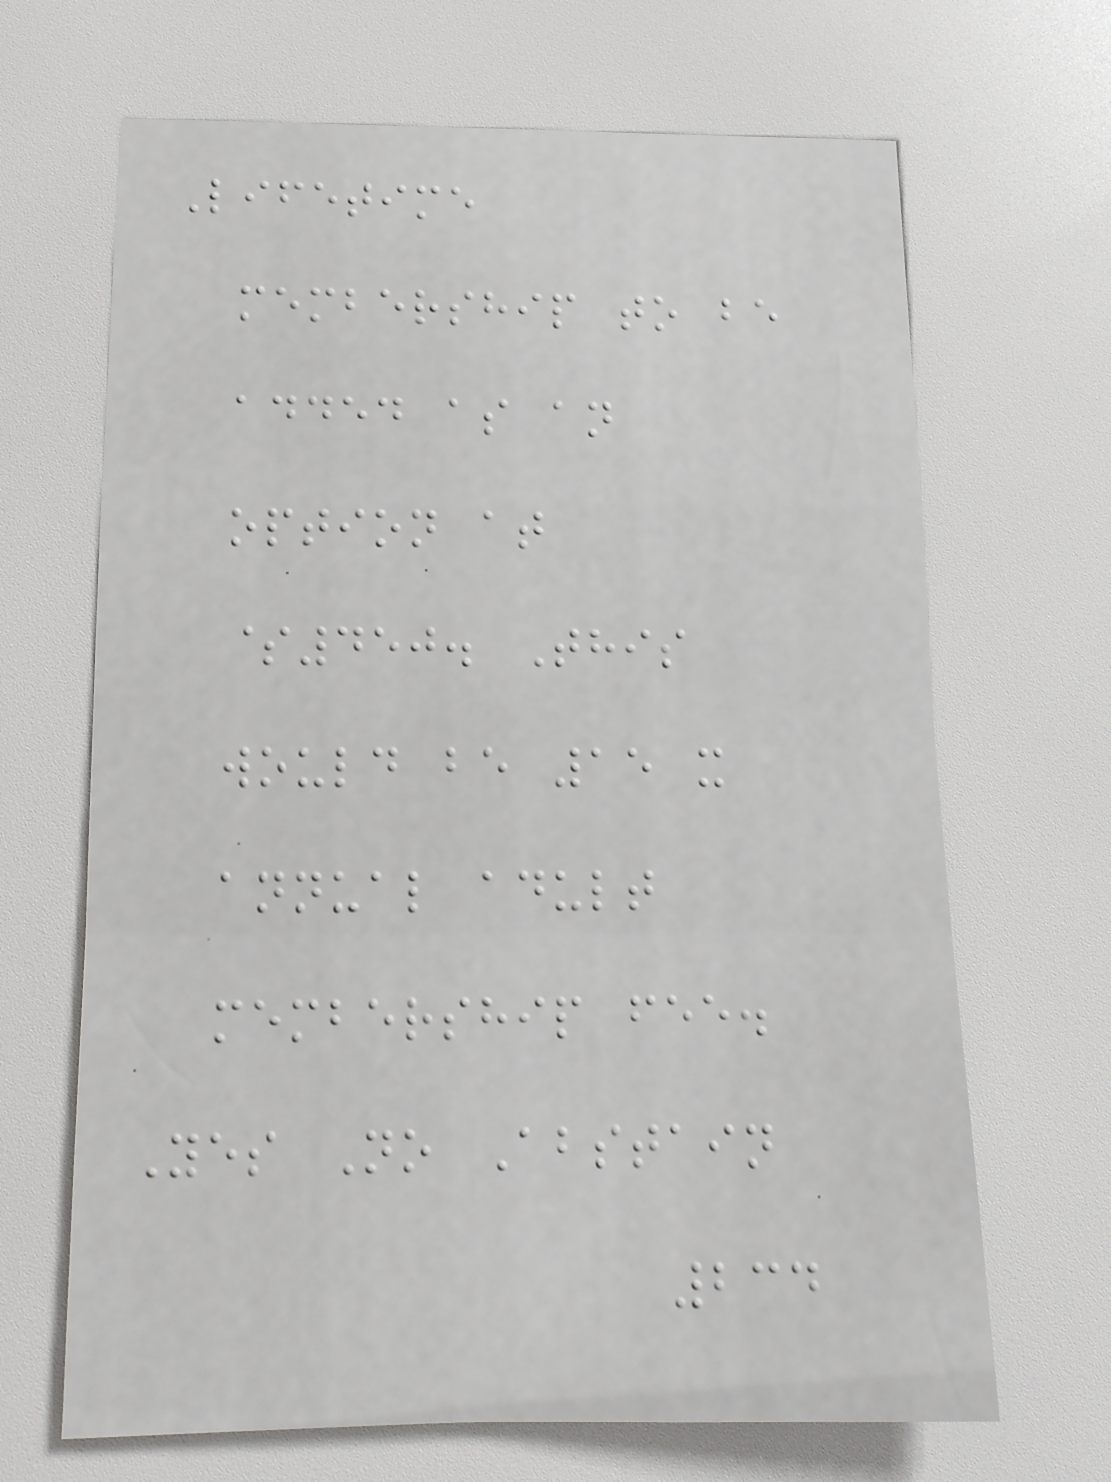Lifetime
membership to be
added as an
option at
$450. This
would be 15 x
annual adult
membership fee.
Yes No Abstain
234
